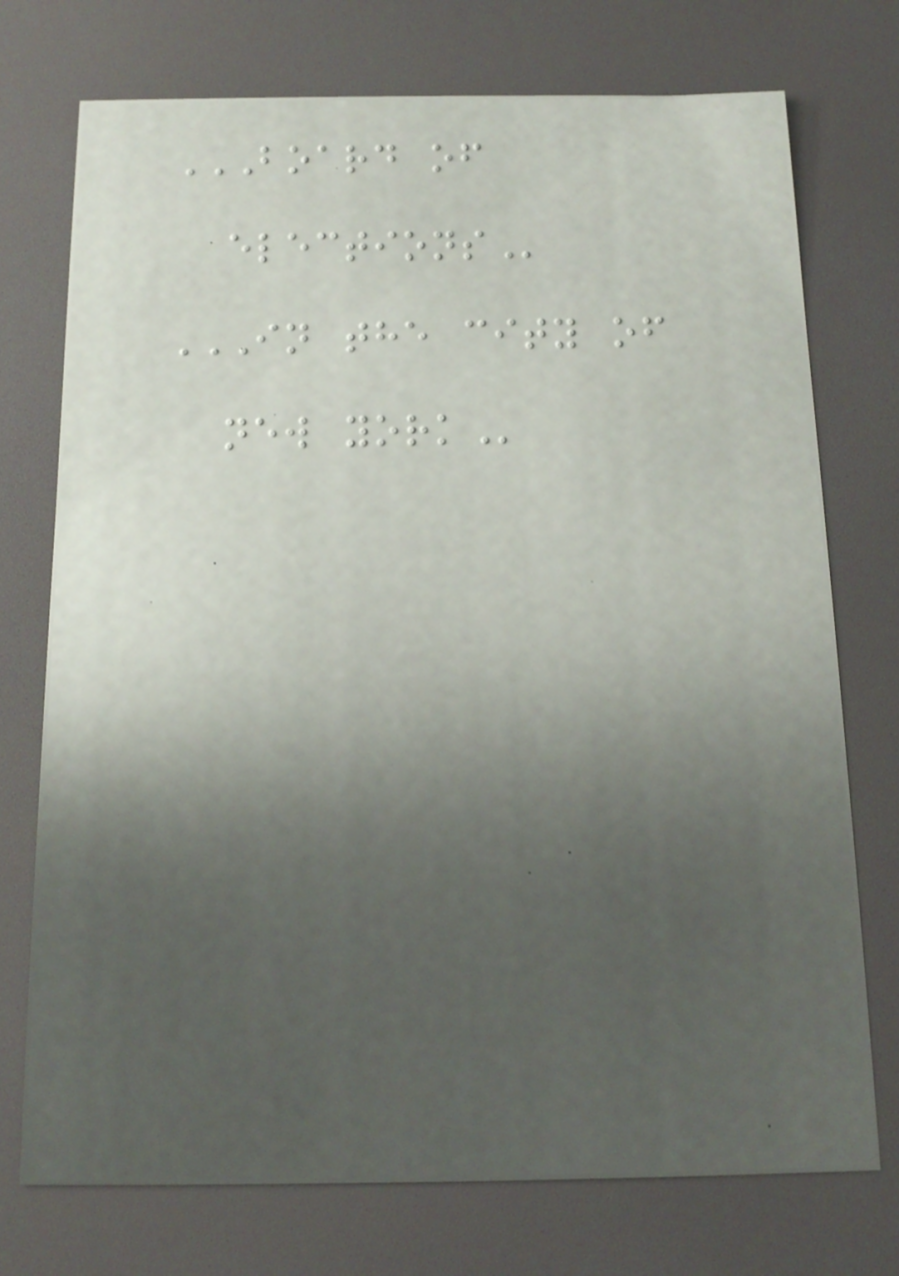BOARD OF
ELECTIONS
IN THE CITY OF
NEW YORK
